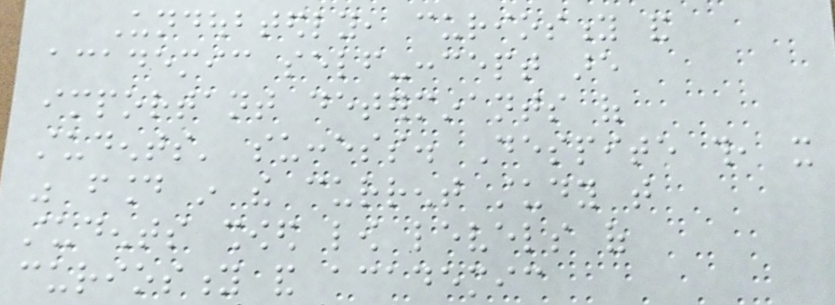Undoubtedly, curiosity and
academic self-concept are
important determinants of
students' success. Despite this, it
was found in the current study that
students showed low levels of
curiosity and academic
